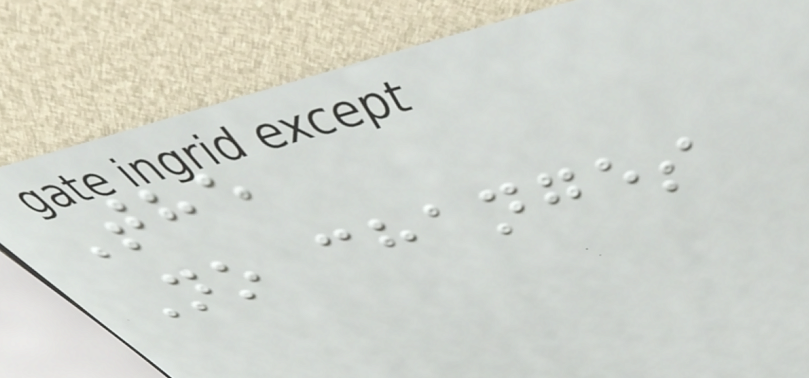The
No changes
